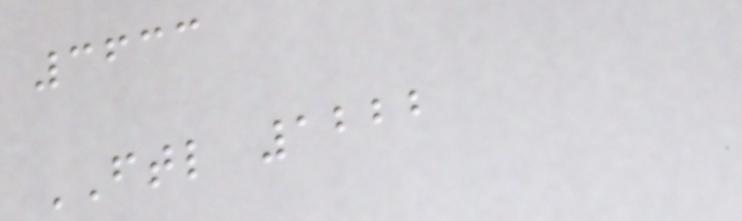3633
FTL 1222
